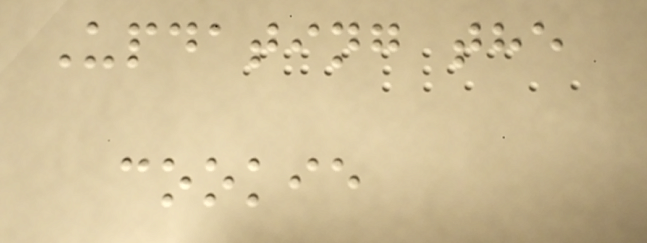Updating the
cookie
